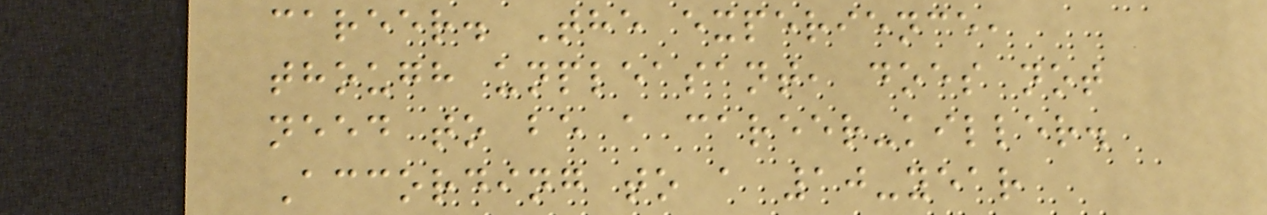career. The experience,
though unpleasant, does not
need to be a career-killer.
According to a 10-year
